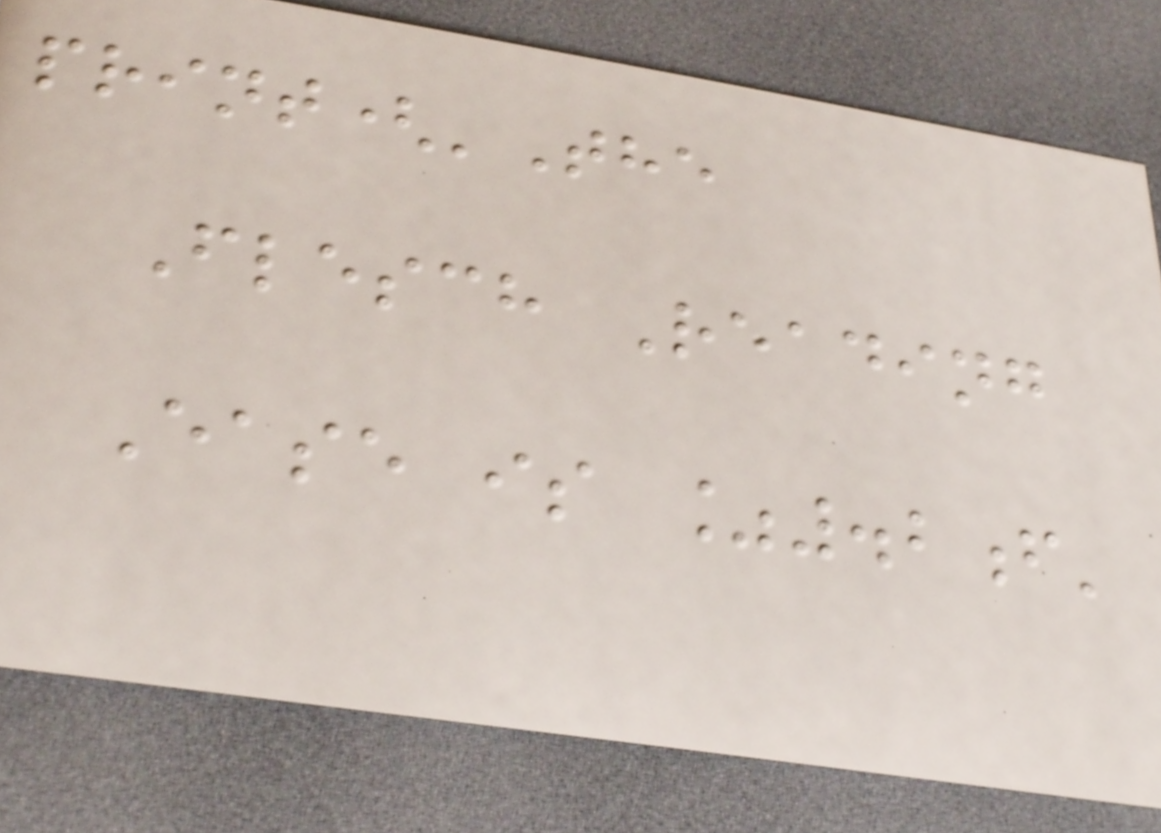print('The
Flesch Reading
Ease is %.2f'
